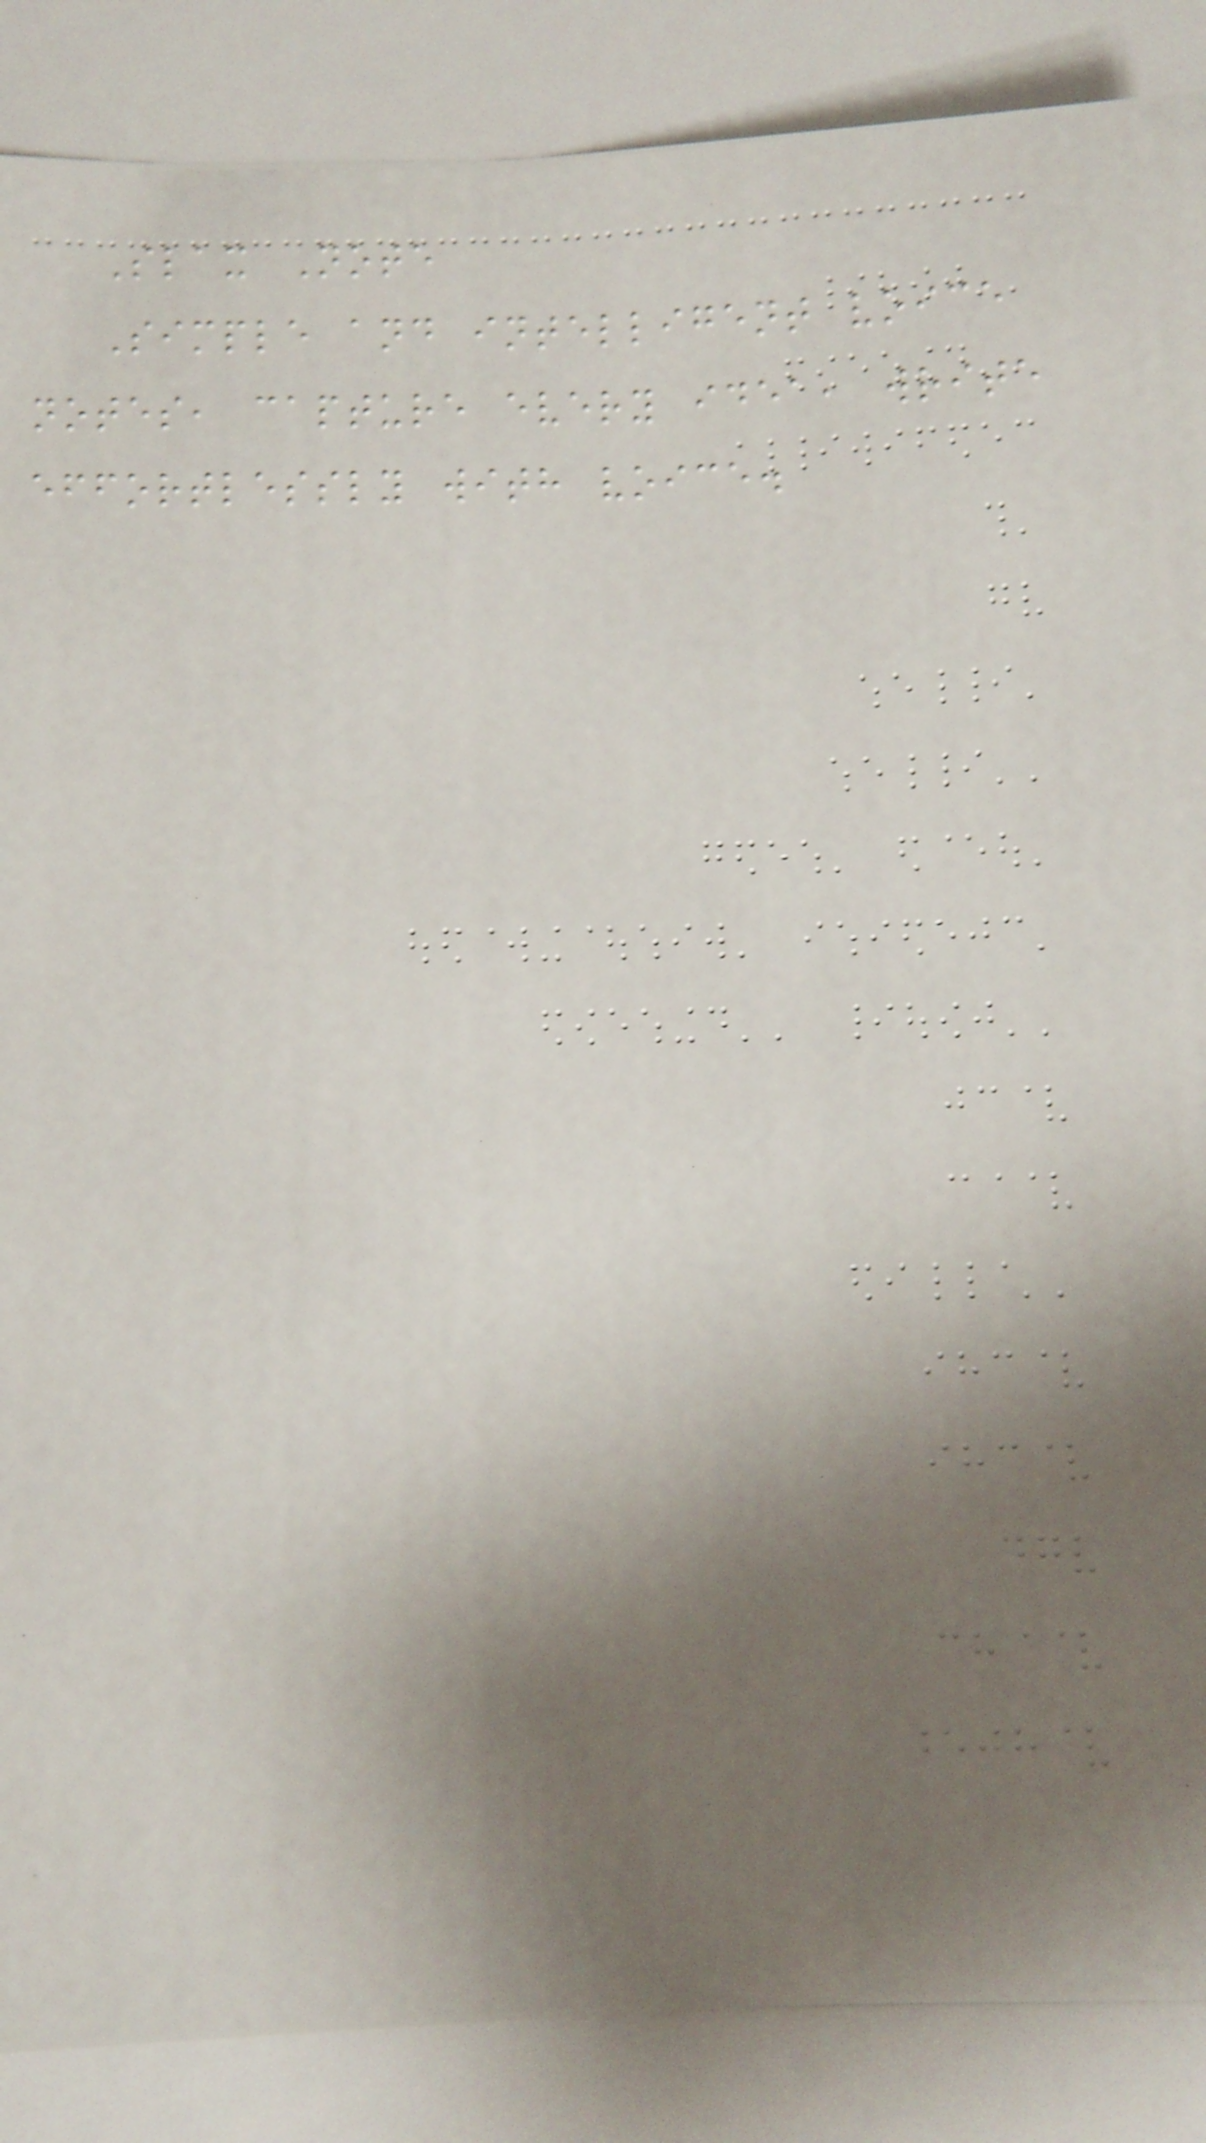Slax Note
Simple and intelligent voice
notes, capture every idea, write
effortlessly with voice.
